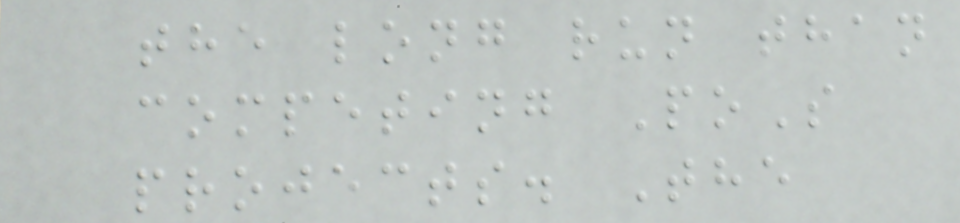the long run than
competing PoS
projects. The
